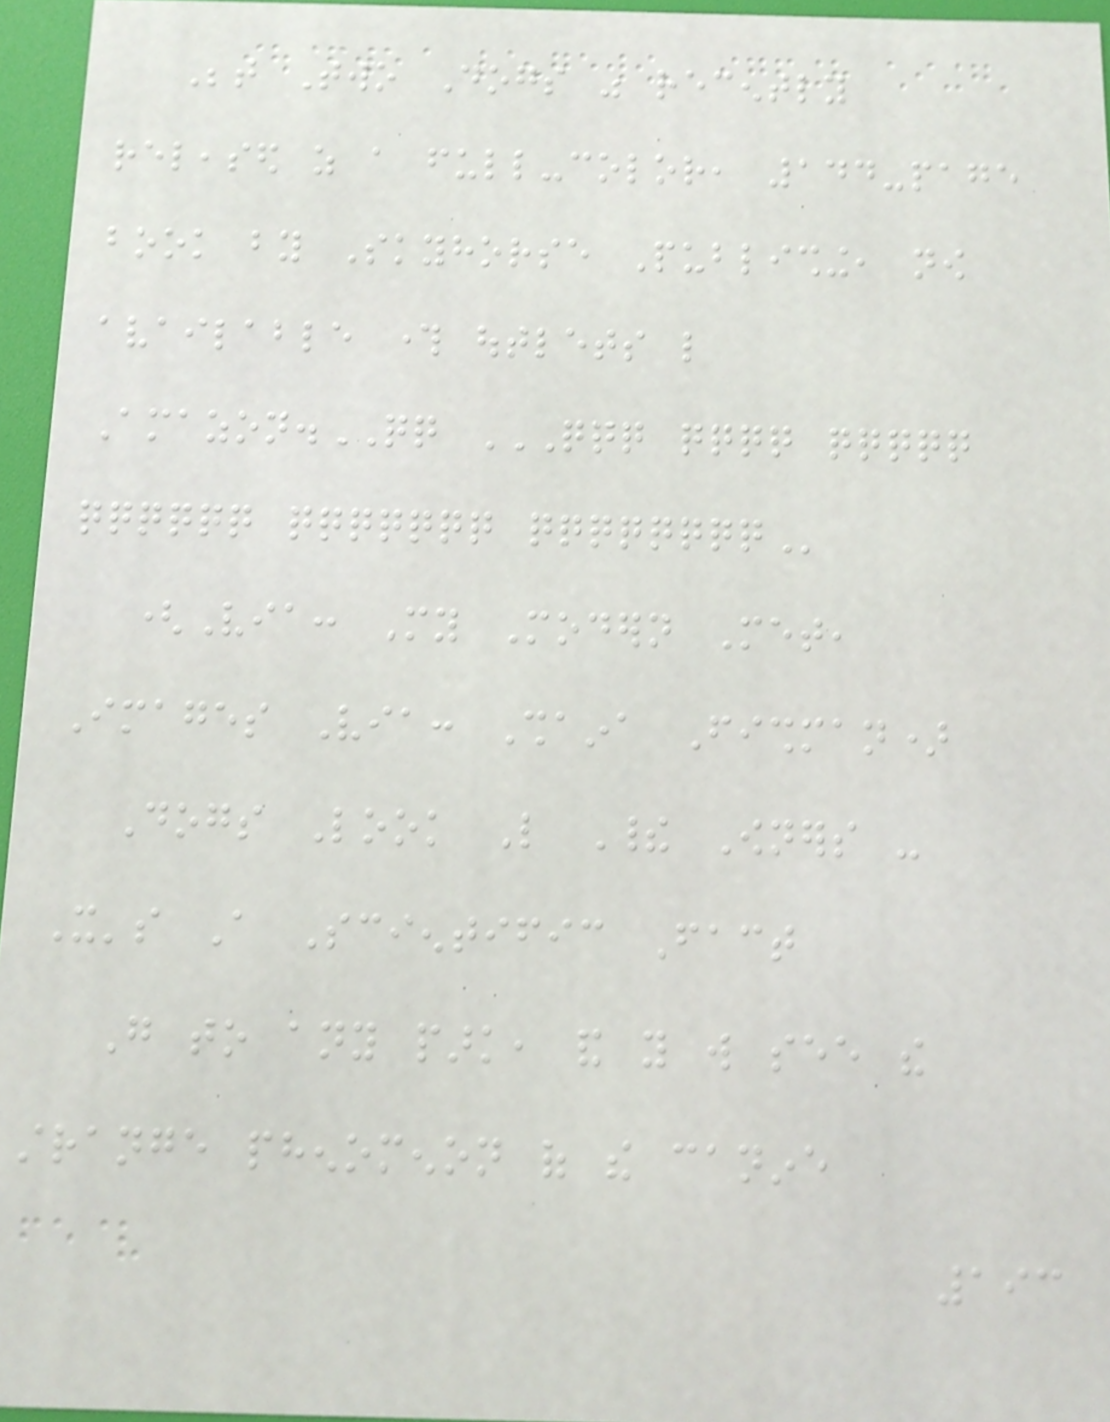Between Two Dogs was recently
released as a full-color, 144-page
book by Skyhorse Publishing, now
available through outlets like
Amazon.QQ QQQ QQQQ QQQQQ
QQQQQQ QQQQQQQ QQQQQQQQ
(Via: My Modern Met,
Images Via: Shaina Fishman)
Dogs Look Like Their Owners -
It's A Scientific Fact
Go to any park, and you will see the
strange phenomenon of the canine
193
